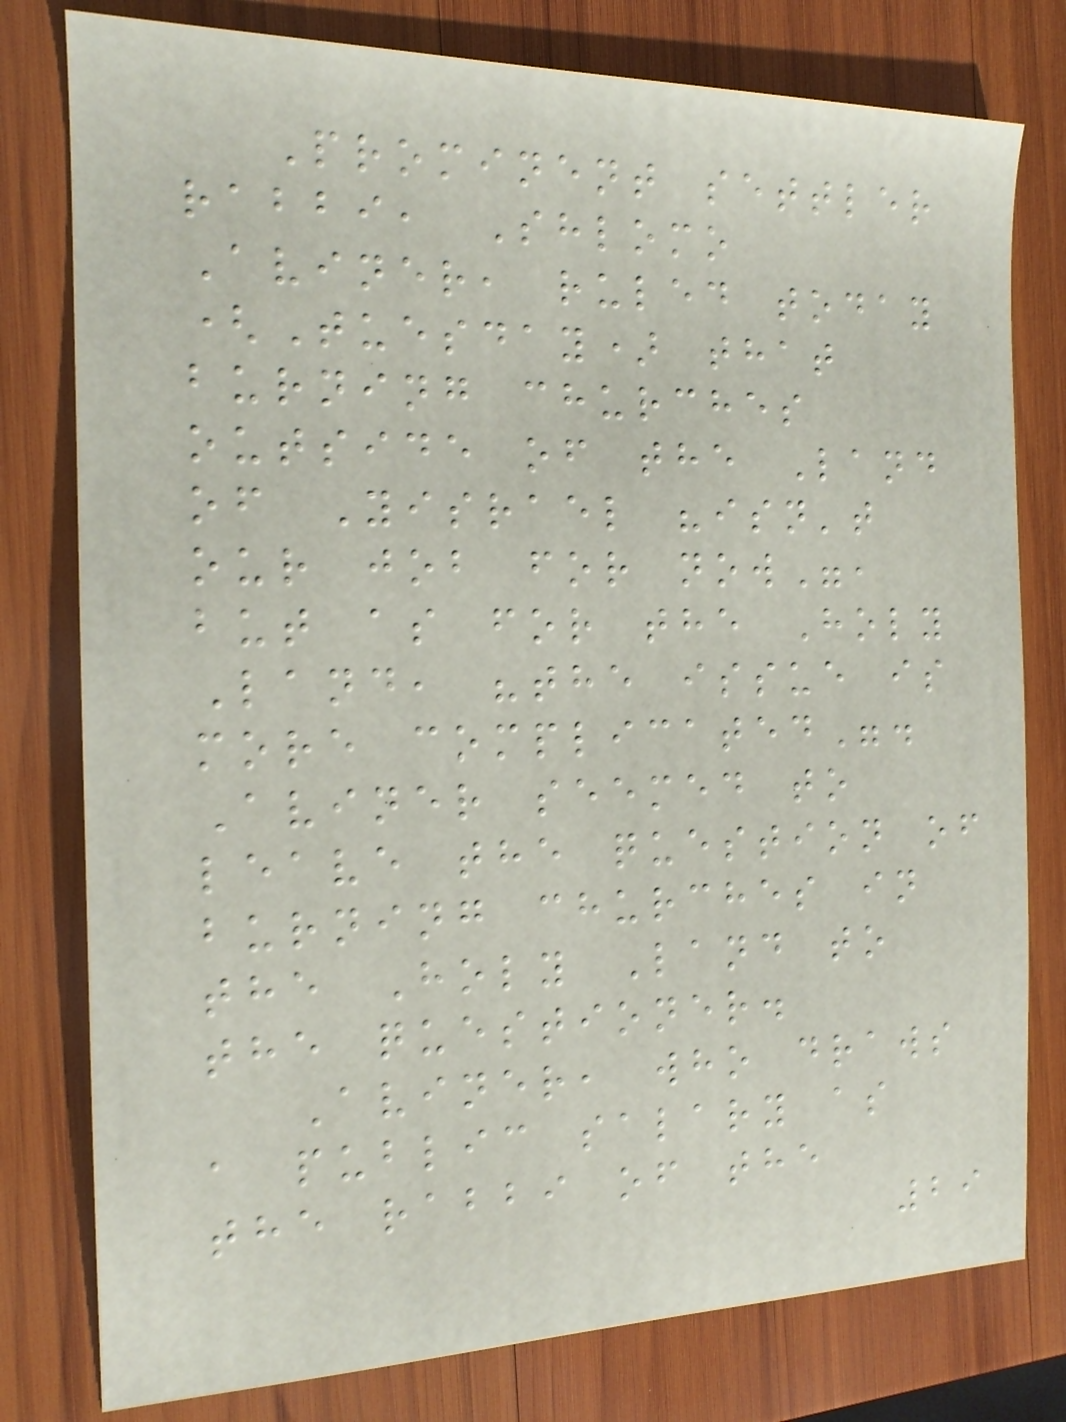Prominent settler
rabbi, Shlomo
Aviner, ruled today
(Tuesday) that
burning churches
outside of the Land
of Yisrael "isn't
our job for now",
but as for the Holy
Land, "the issue is
more complicated".
Aviner seemed to
leave the question of
burning churches in
the Holy Land to
the questioner.
Aviner, who draws
a public salary as
the rabbi of the
29
